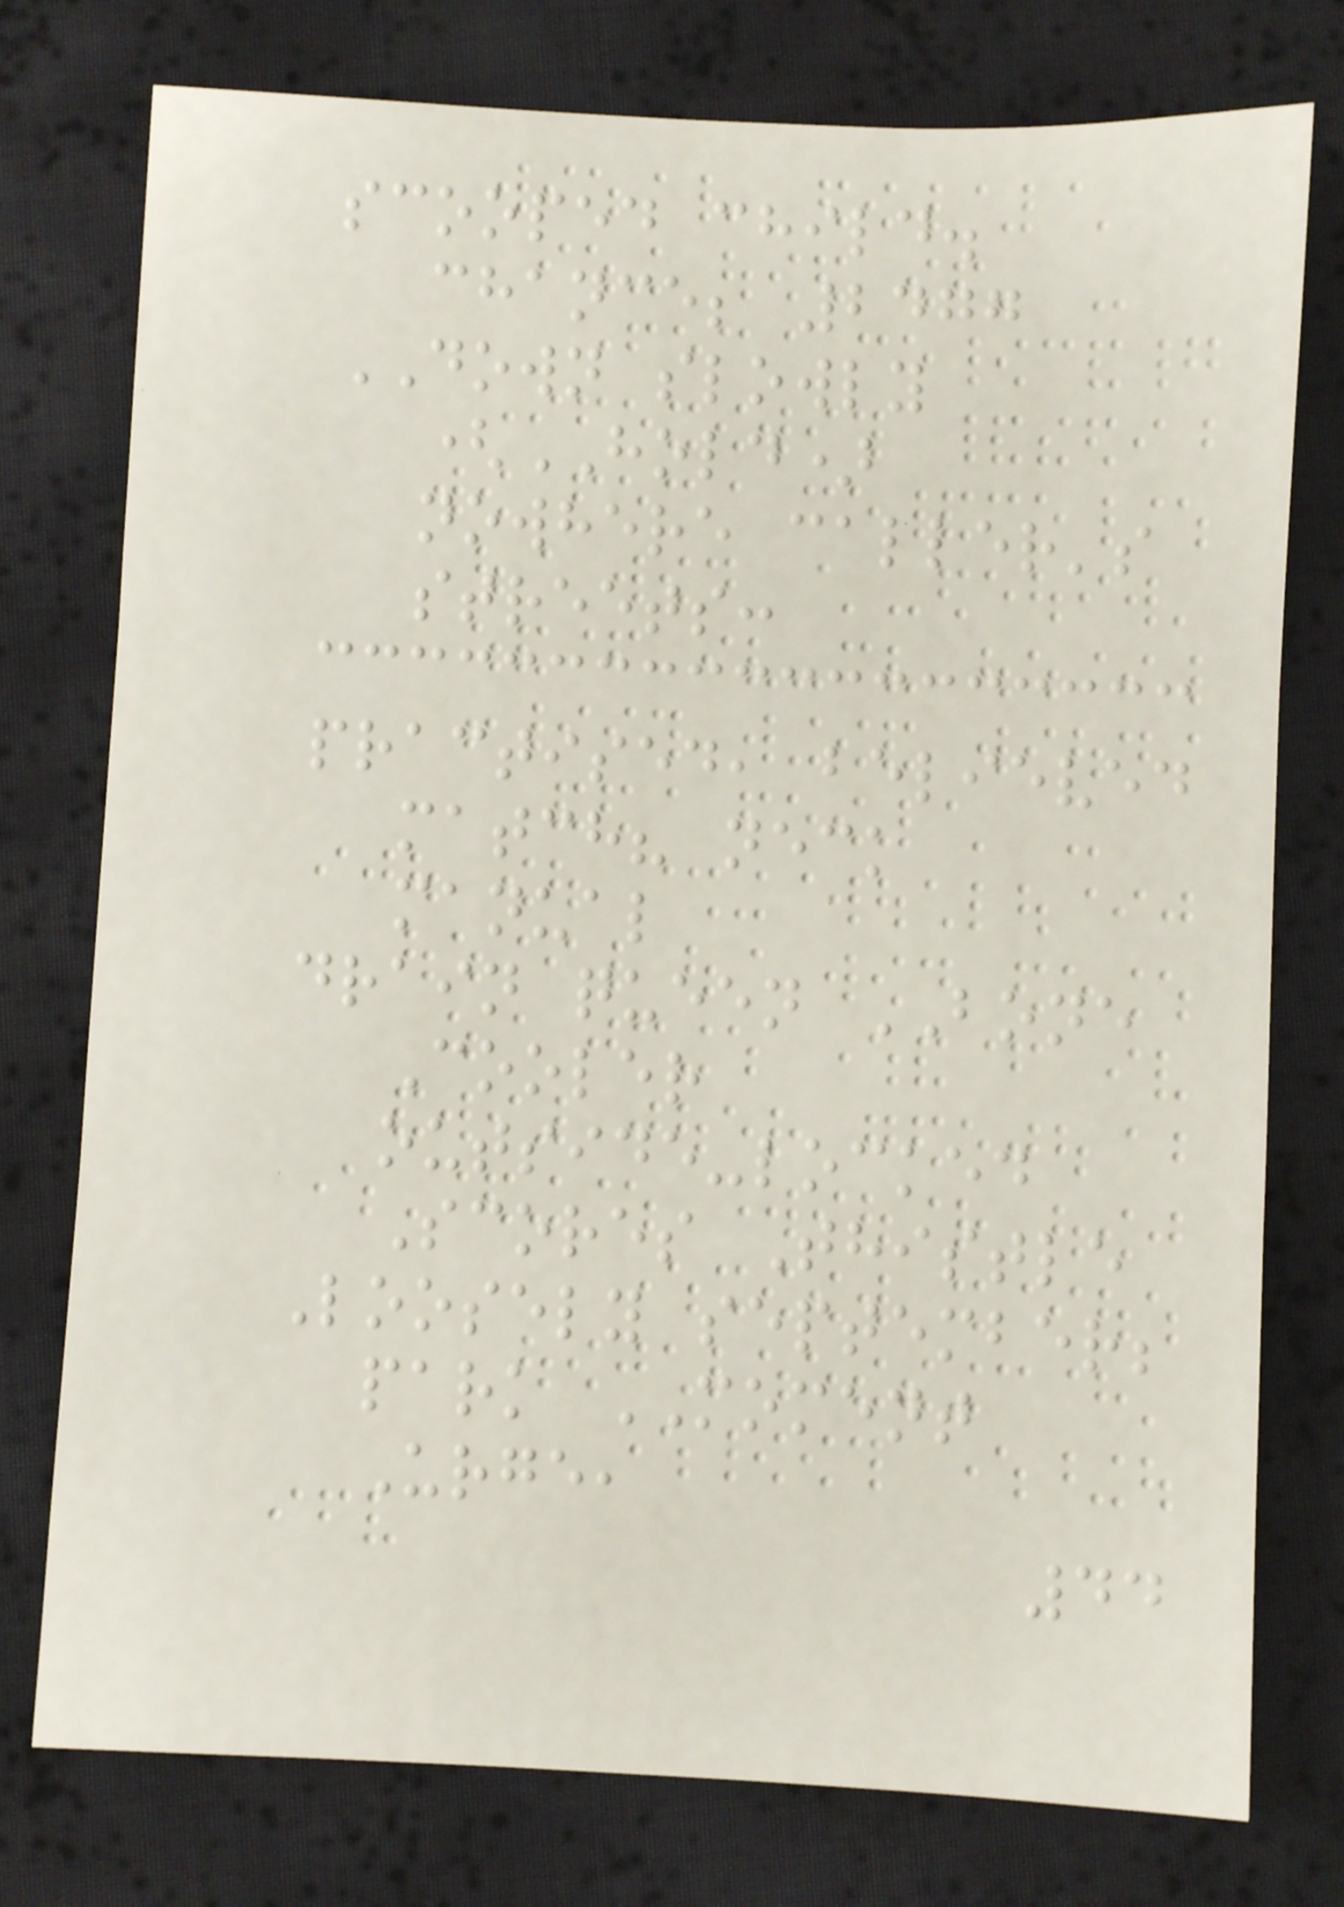scooped child.
chance; 2477
DOWN slowly
(HOLD)
nowhere caller's
streets:
practised, believed
match? neck
manual
drain queen BONE
Cooler
outside-locked
Scores Thistle
Loosely september;
park MOMENT
Urge,
44
